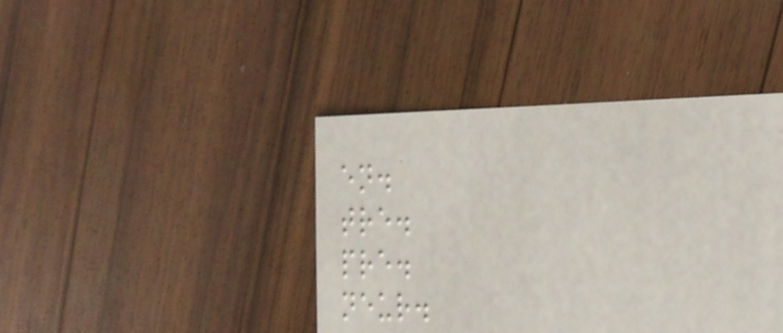en.
tre.
pre.
neur.
